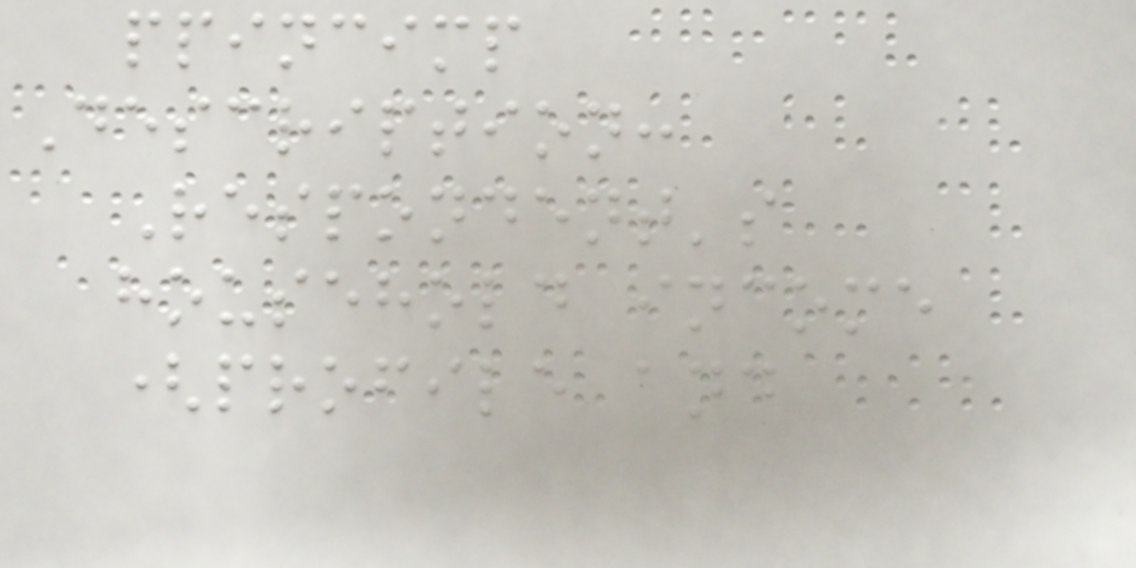ppincimp
Description:
Respondent's
household income
(profile and
